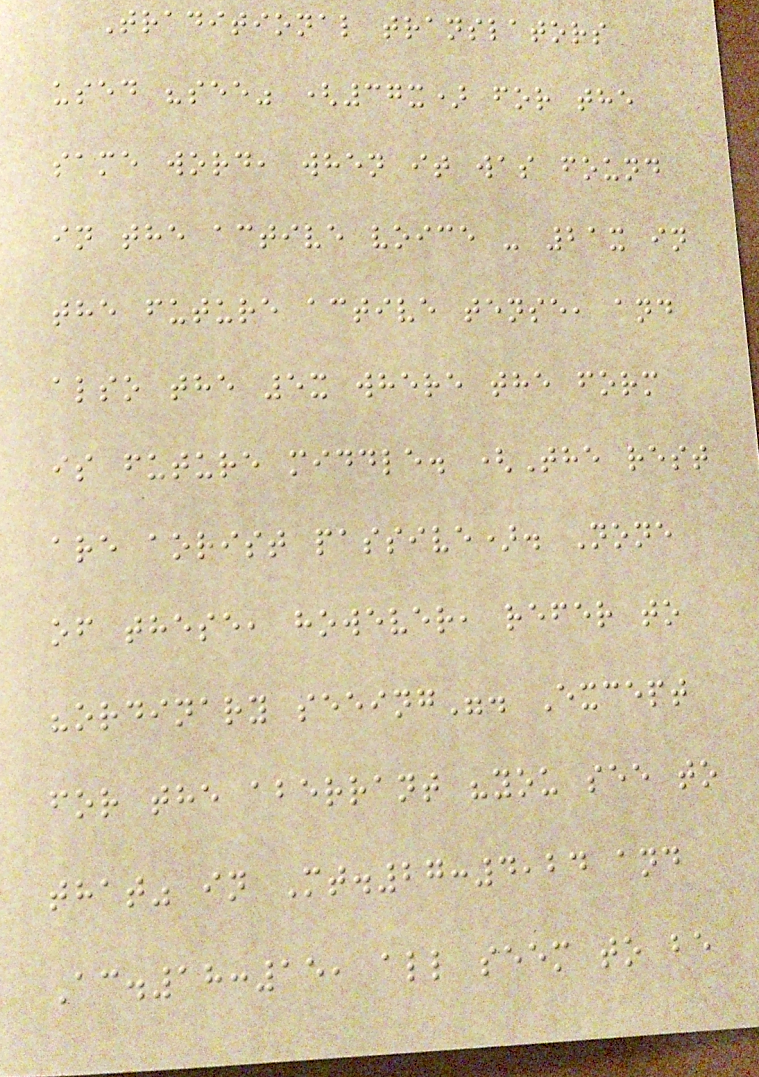Traditional translators
used "see" (37x) for the
same word, when it was found
in the active voice - 21x in
the future active tense, and
also the 5x where the form
is future middle. (The rest
are aorist passive). None
of these, however, refer to
"ordinary seeing". Except
for the aberrant "you see to
that" in Mt.27:4,24 and
Ac.18:15, all seem to be
